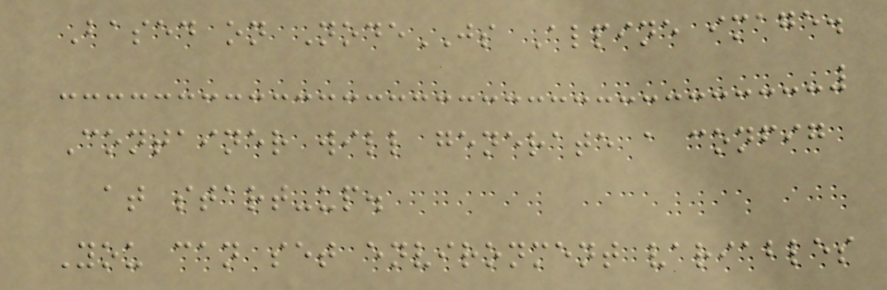Based on NodeJS Alpine image.
Container will generate a config
at start-up.
You can set environment variables
